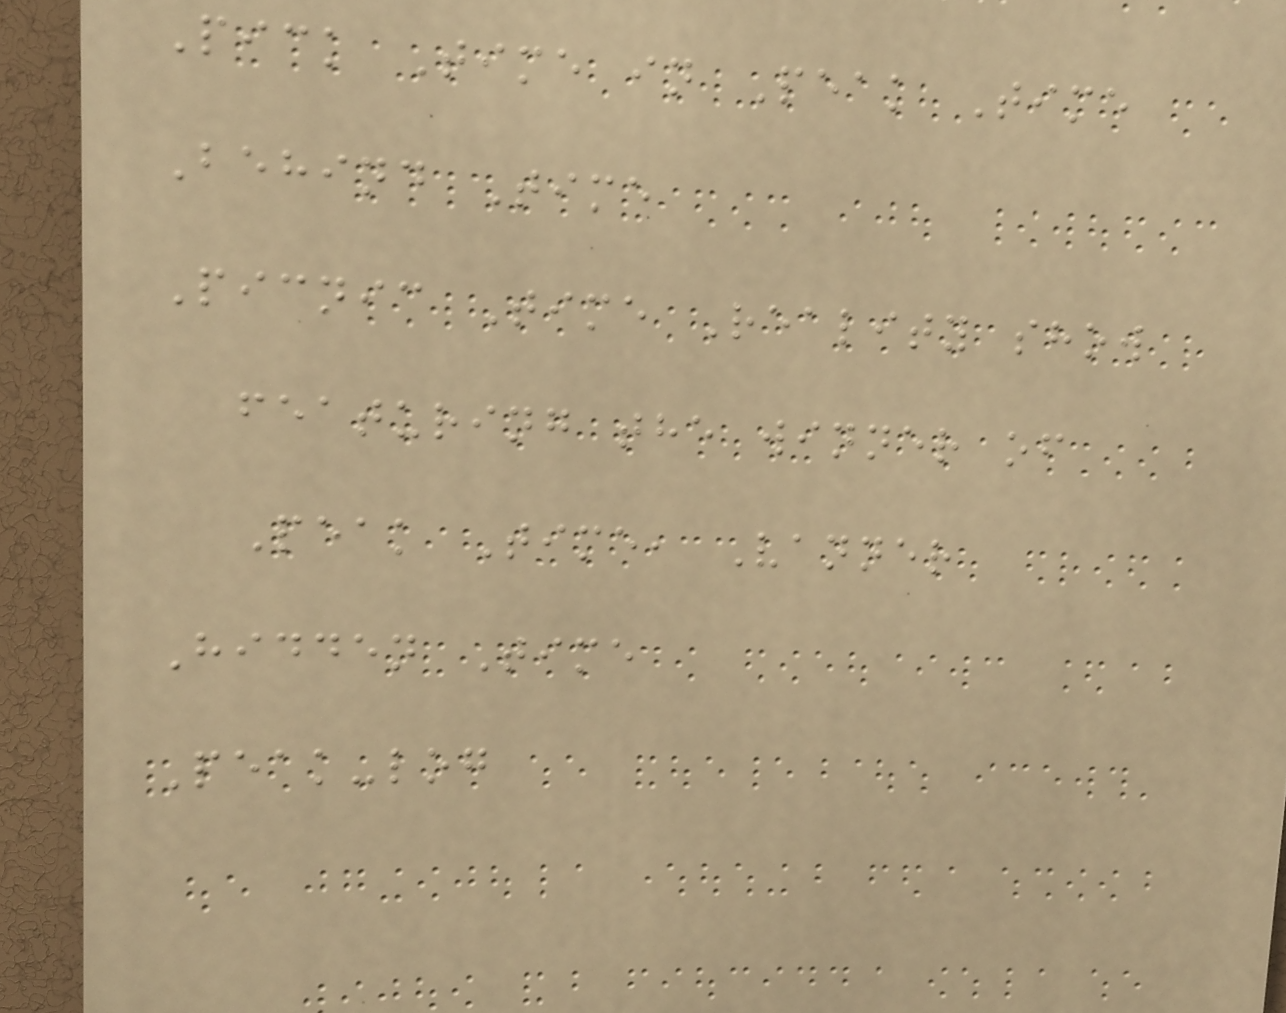Pick Time in Peak Time
Behind Time
Picnic Time Reality show
featuring the winner of
Peak Time, Vanner
Hidden Time
Peak-log
